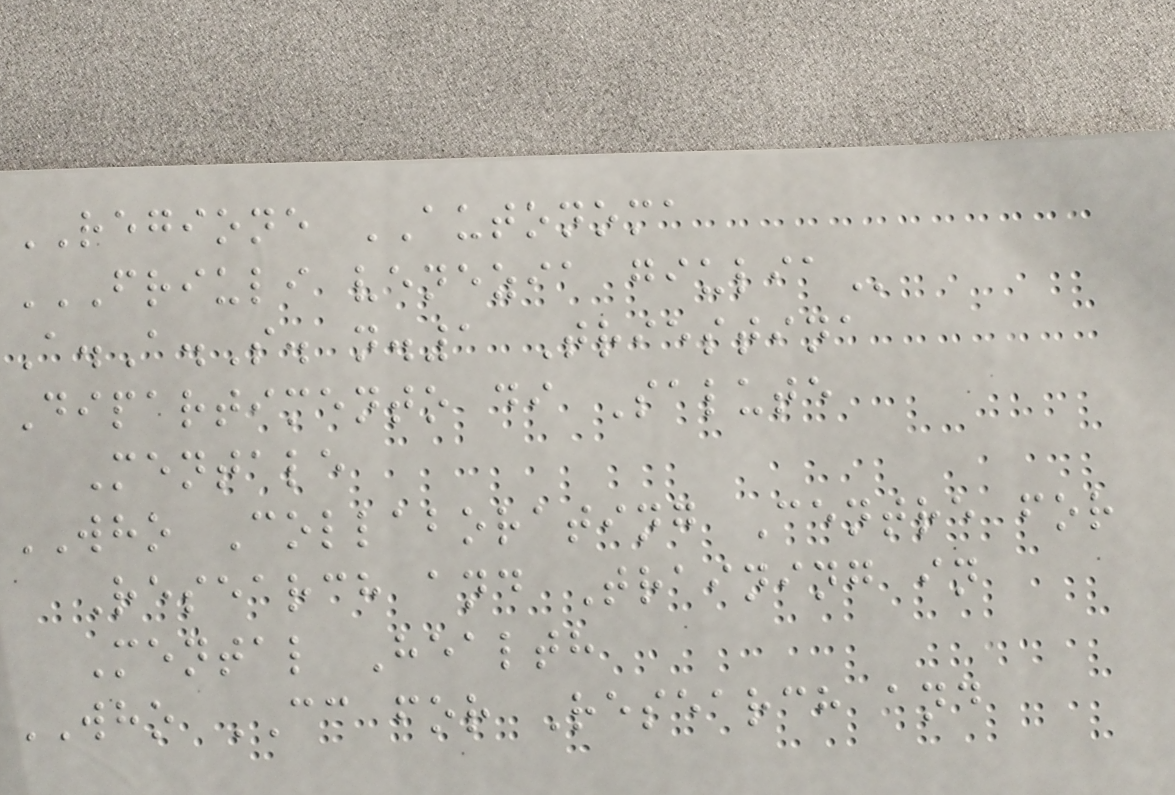REGIONE AUTONOMA
FRIULI VENEZIA GIULIA
A.A.S. n.1 Triestina
Dipartimento di Salute
Mentale
WHO Collaborating Centre for
Research and Training in
Mental Health
WHO CC for Research and
